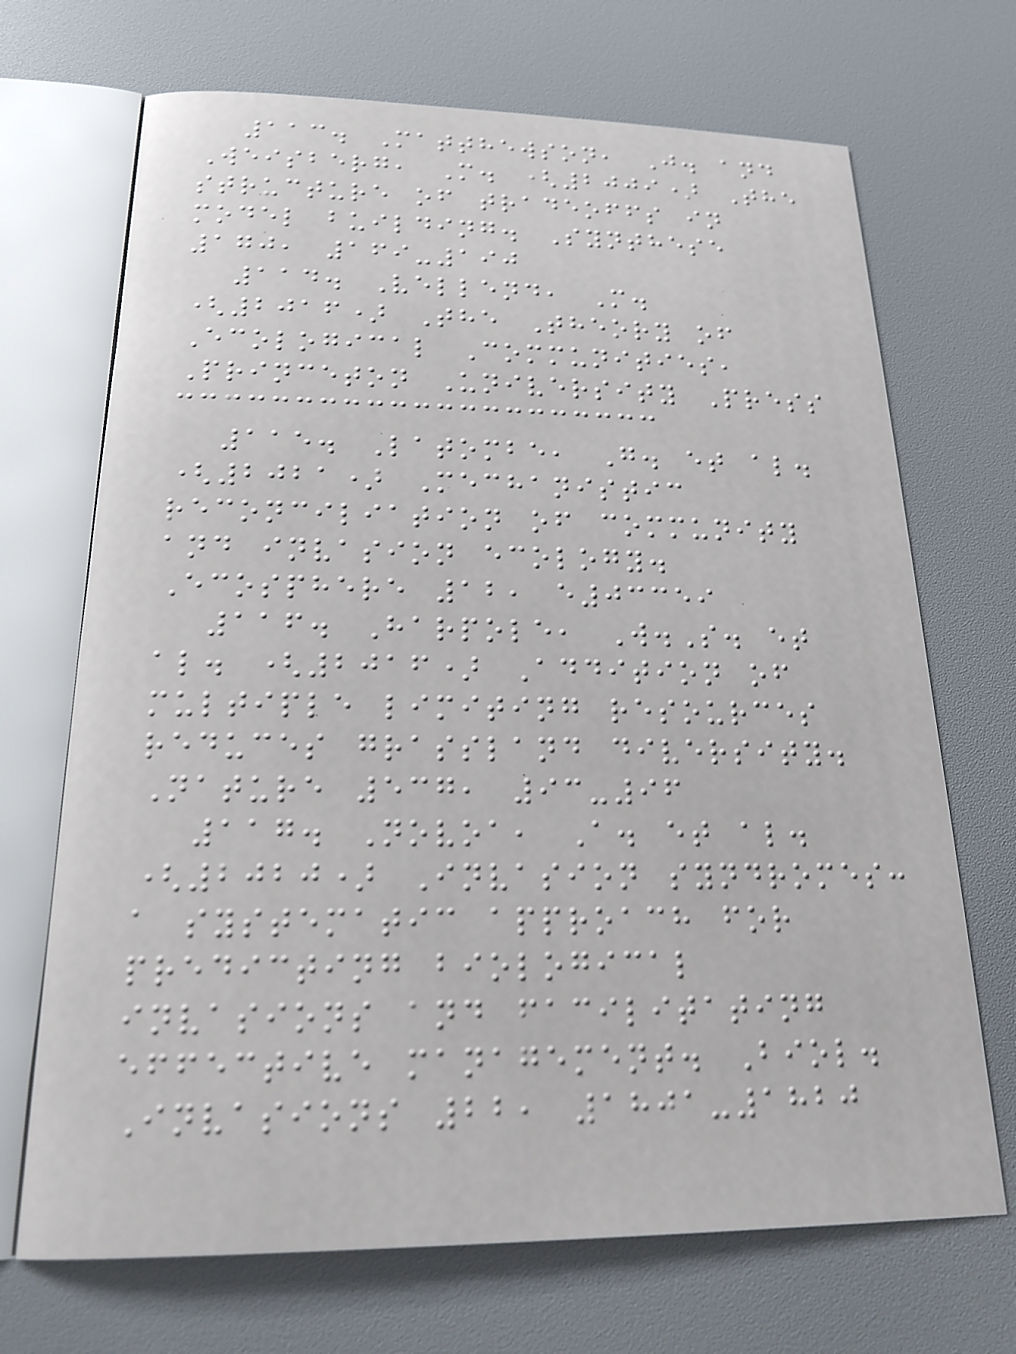113. Matthewson, J. and
Weisberg, M. (2009) The
structure of tradeoffs in
model building. Synthese
170, 169-190
114. Vellend, M.
(2016) The Theory of
Ecological Communities,
Princeton University Press
115. Latombe, G. et al.
(2021) Mechanistic
reconciliation of community
and invasion ecology.
Ecosphere 12, e03359
116. Harpole, W.S. et
al. (2016) Addition of
multiple limiting resources
reduces grassland diversity.
Nature 537, 93-96
117. Novoa, A. et al.
(2020) Invasion syndromes:
a systematic approach for
predicting biological
invasions and facilitating
effective management. Biol.
Invasions 22, 1801-1820
